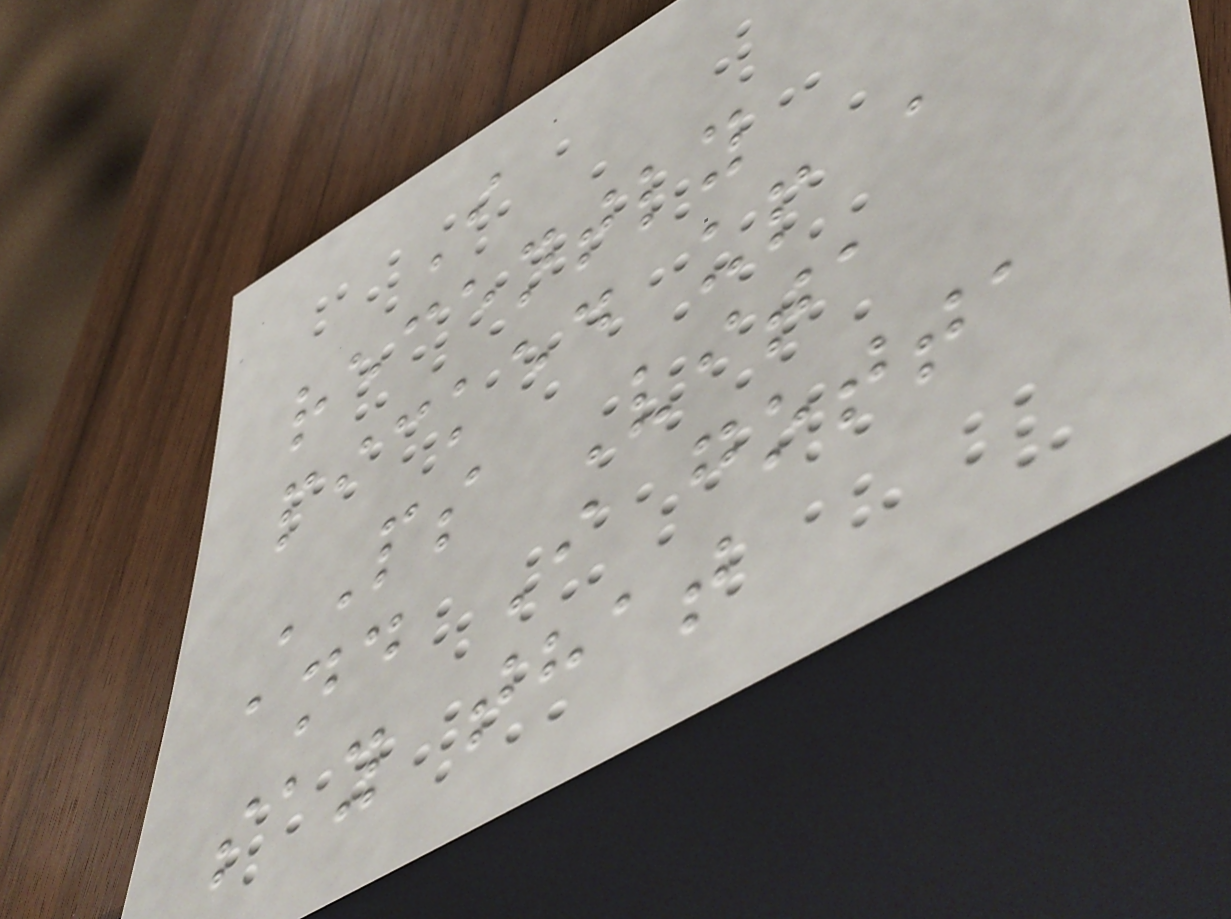I
recently
picked up a
PS Vita
and I gotta
say that
